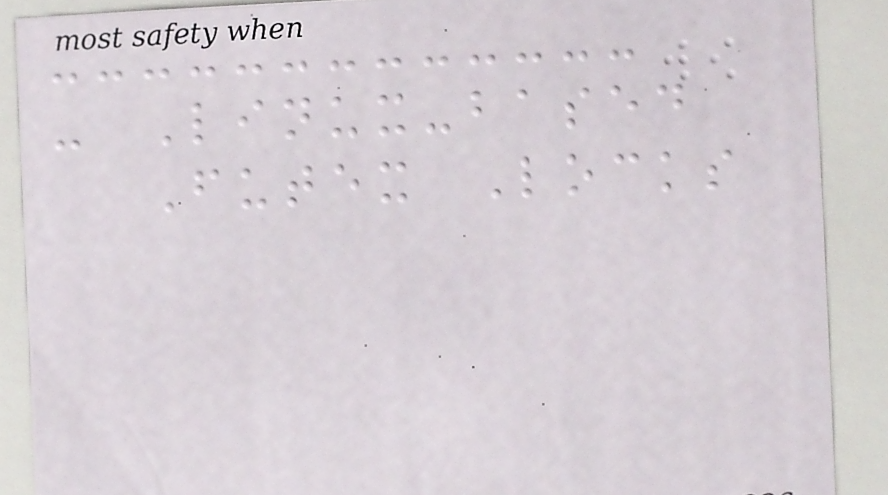- Linux-based
Futex Locks
